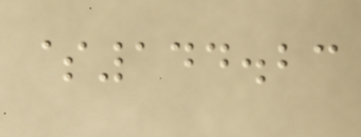$144.23
